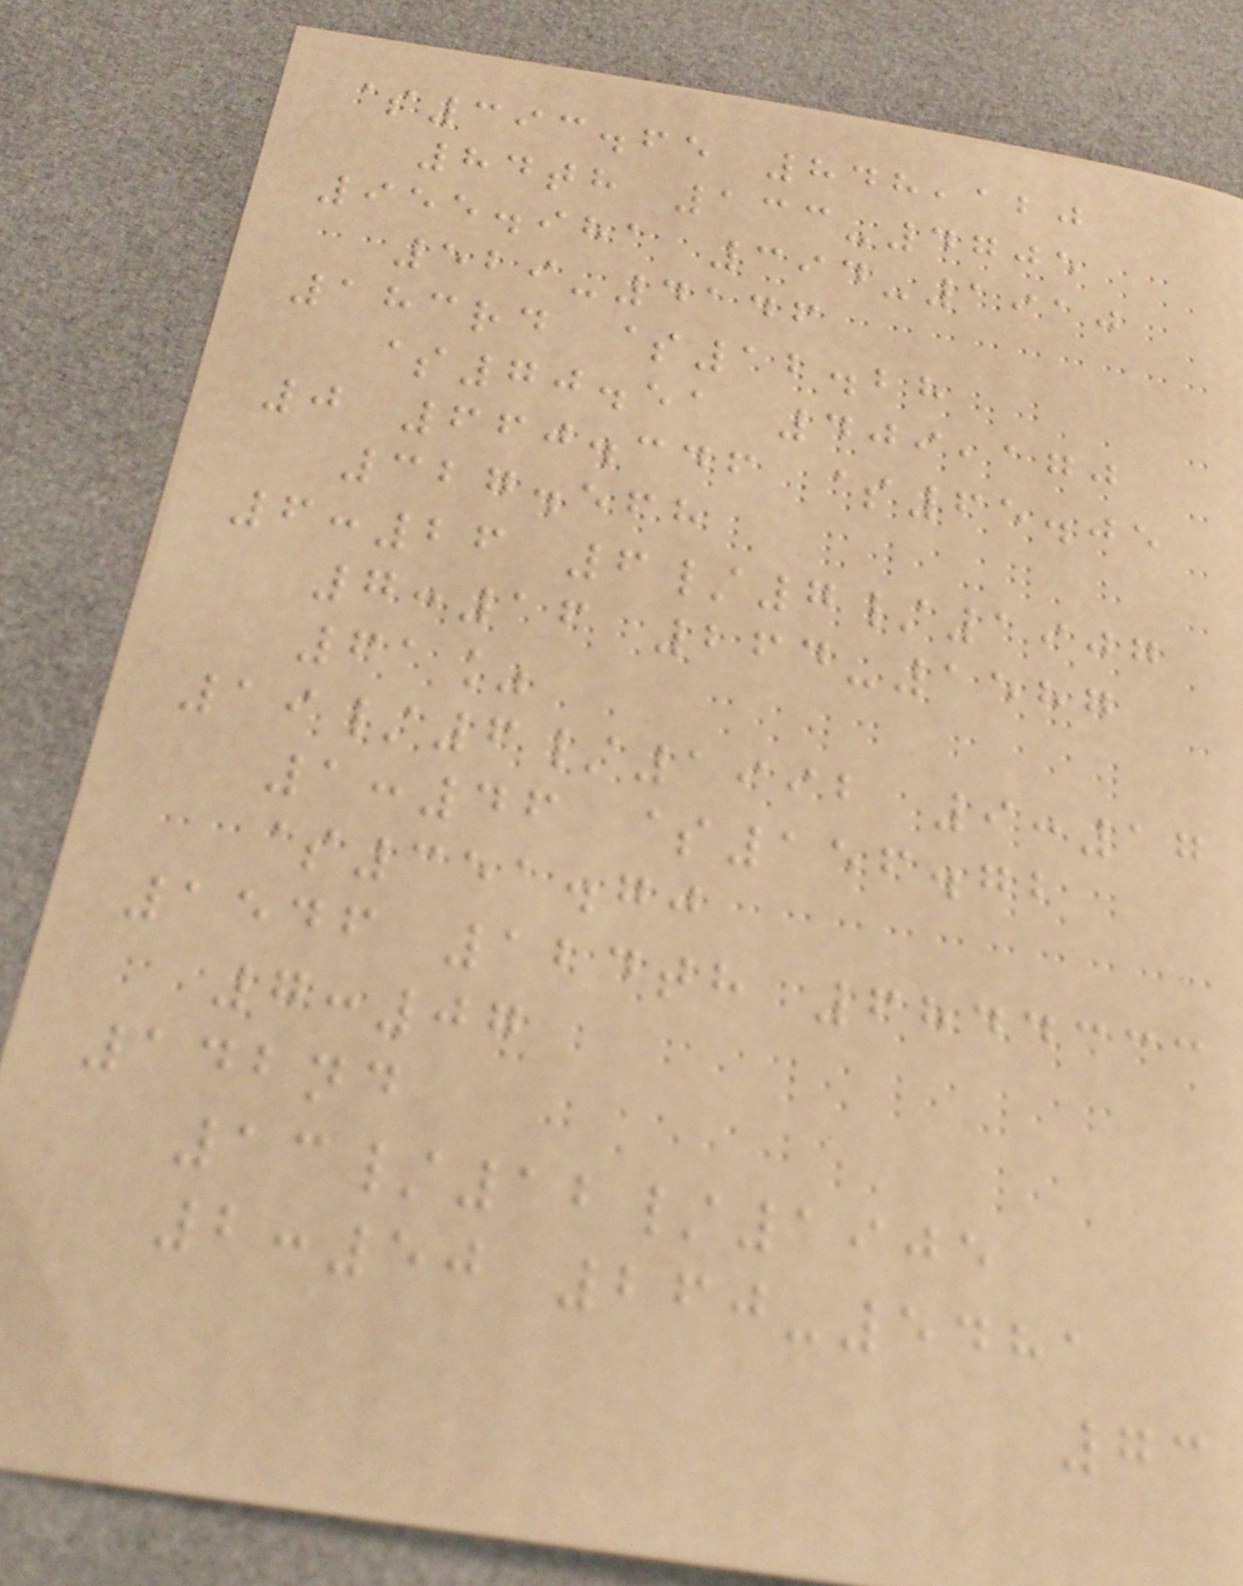$393.65 848,120
84th 133-4705
955.981 394-1910
529-4146
183rd $12.28
$70.51 409,170
0 660.346 $65.05
327.568
6:26 6/7/1907
7:16 264-1587
61%
19/6/1992 9:17
1:46 $156.72
$351.70
1546 124th 6844333
7:07
142nd
13/12/1905
2:50 260-5481
73
